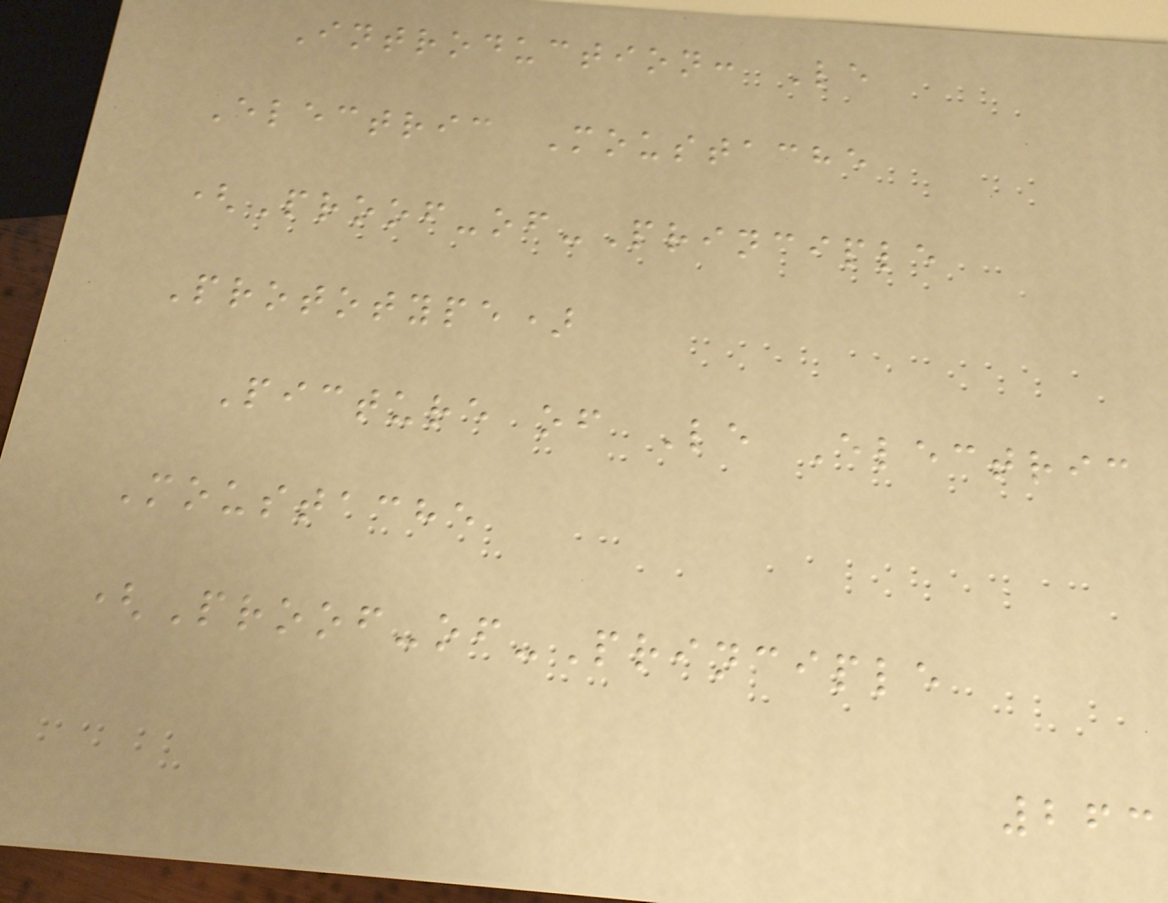Introduction: Le
Electric Moustache
(Proof-of-Principle
Prototype)
Picture of Le Electric
Moustache
(Proof-of-Principle
263
